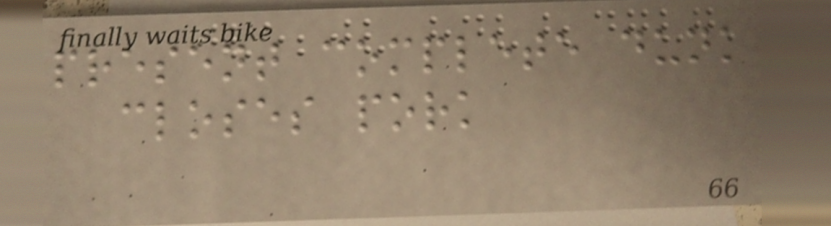present complete dunk
closes pork
